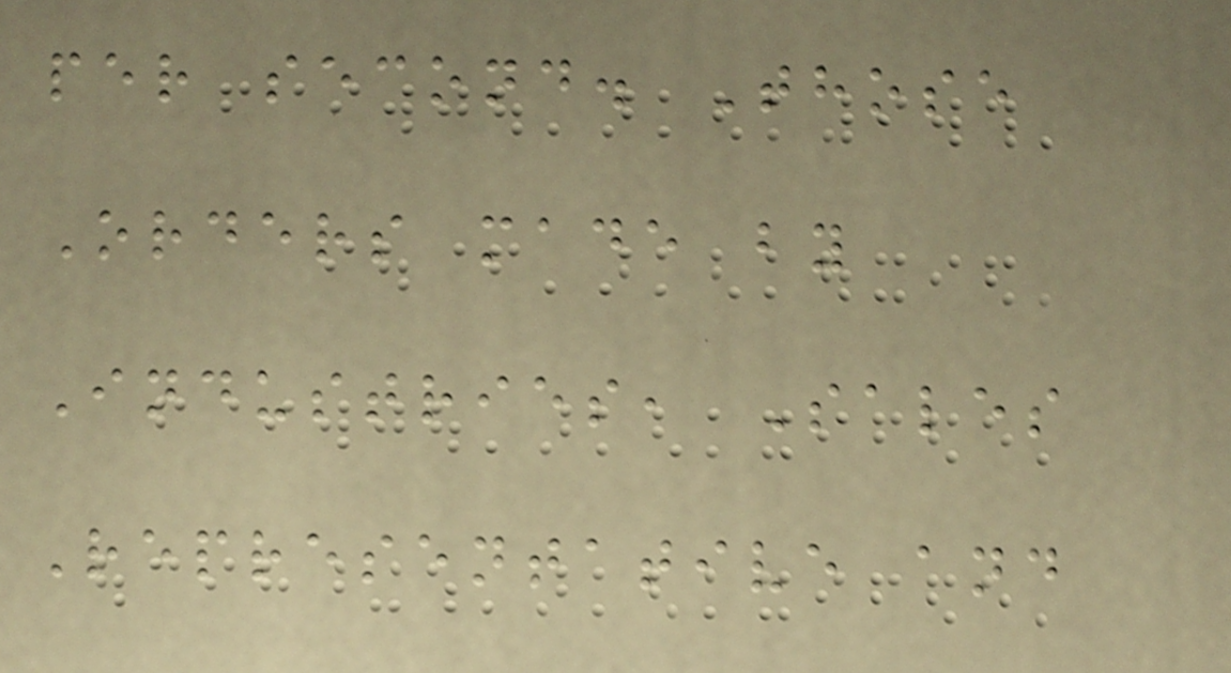per second. Those
Orders made by
Industries, Sales
Representative and
